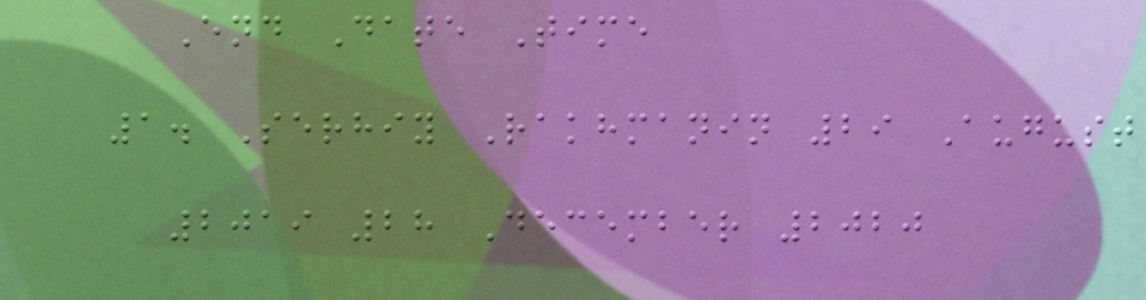End Date Time
1. Serhiy Rakhmanin 29 August
2019 28 December 2020
